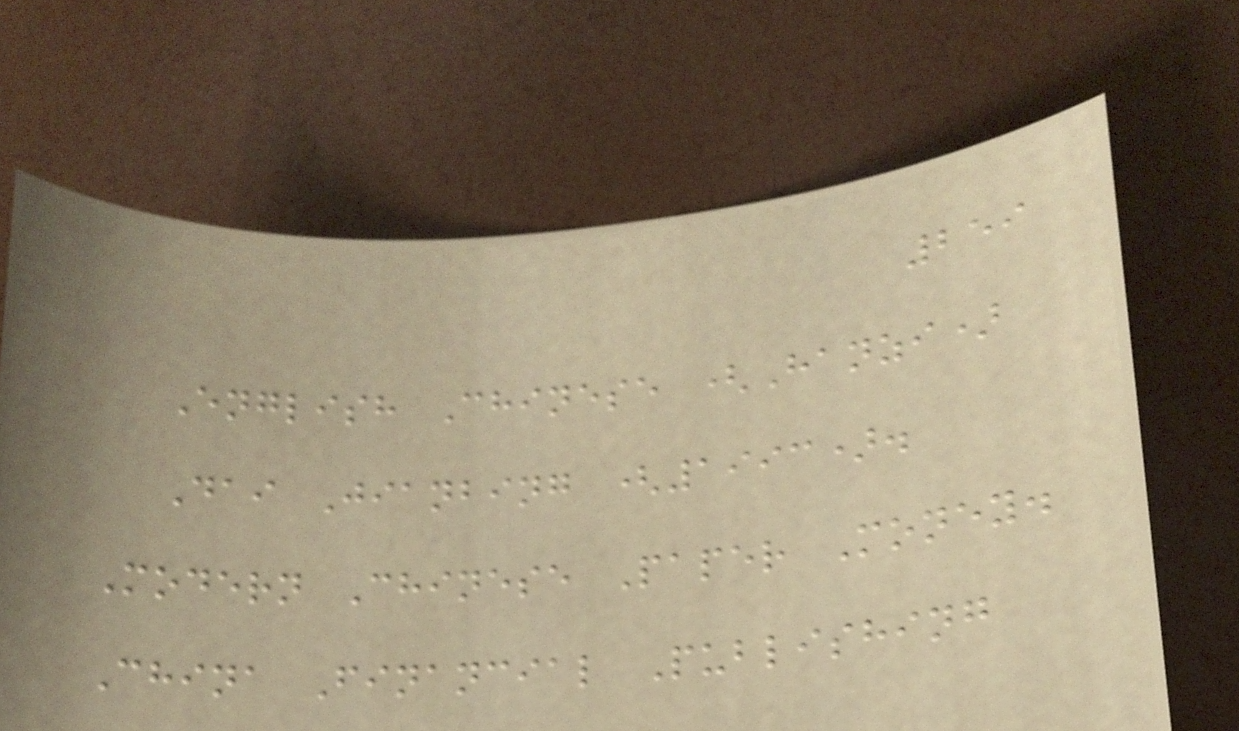259
English Chinese (Hanzi)
Dai Jianbing (1993).
Modern Chinese Paper Money.
China Financial Publishing
